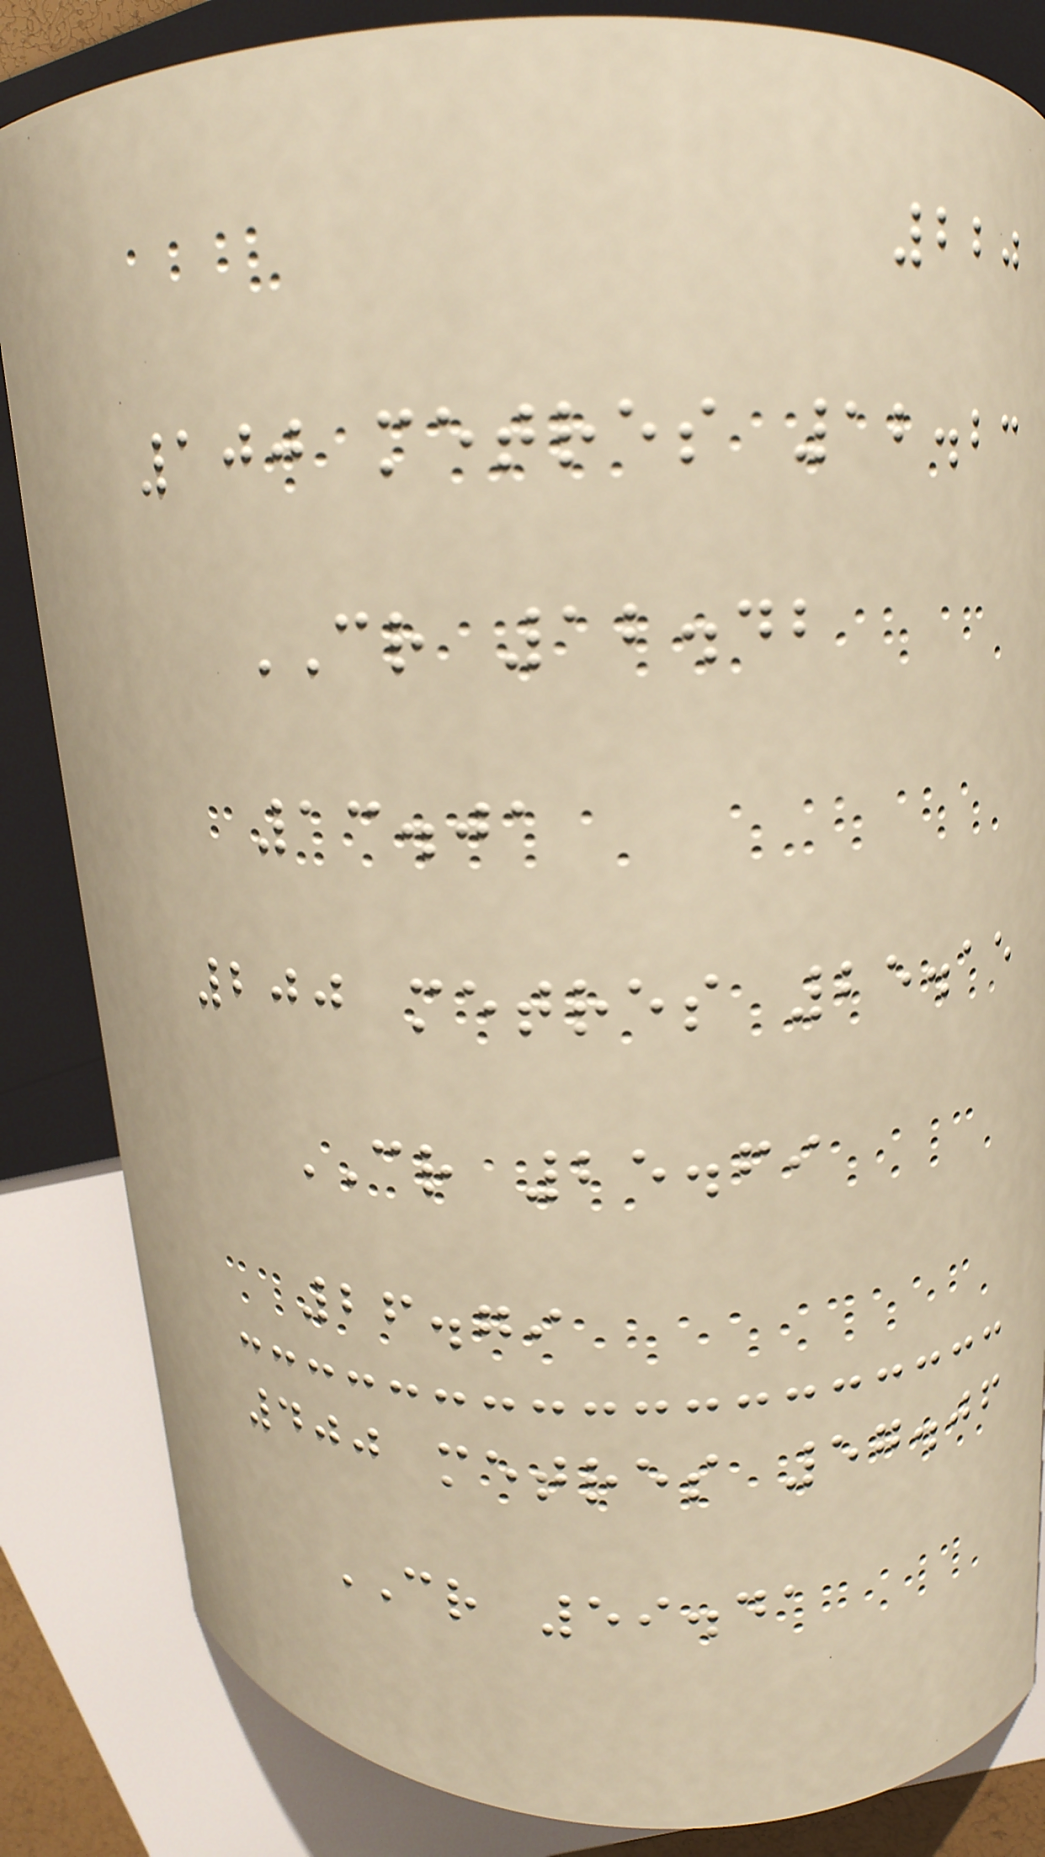220
100 metres 12.23
CR 12.42
13.01
200 metres 25.15
CR 25.69
26.79
400 metres 57.06
CR 59.41
